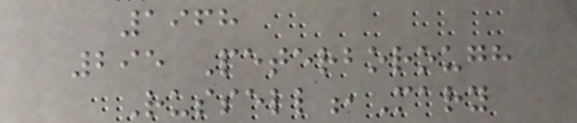1968
295 Peterborough
Russell,Mary
